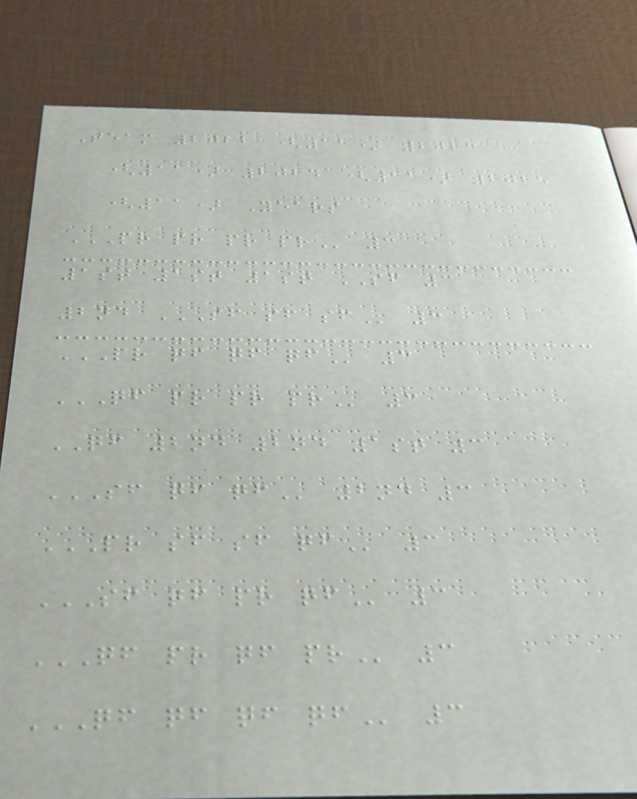Team 2022 (11) 2023
(11) 2024 (11) 2025
(11) Years
PR PR PR PR 3
1st 1st 1st SF 3
2nd SF SF SF 3
PR QF QF QF 3
QF PR PR PR 3
QF 2nd 2nd 1st 3
SF QF QF 2nd 3
PR SF SF QF 3
SF QF PR QF 3
QF PR QF PR 3
QF QF QF QF 3
